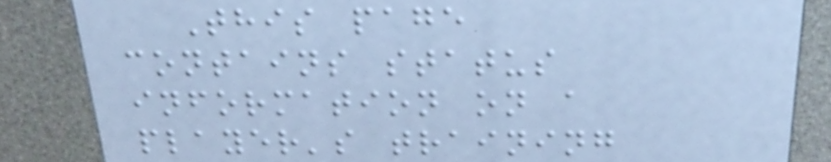This page
contains status
information on a
player's training
